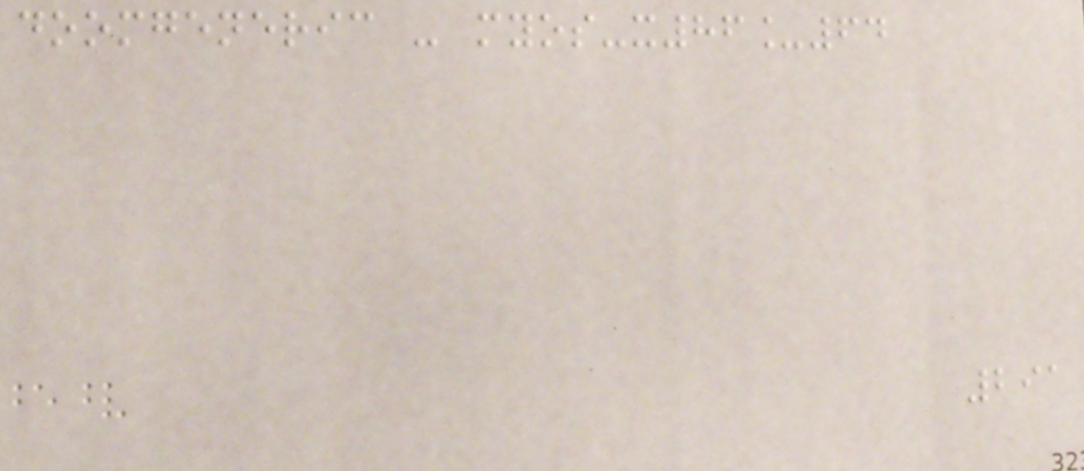doomgeneric - myos-x86_64
291
